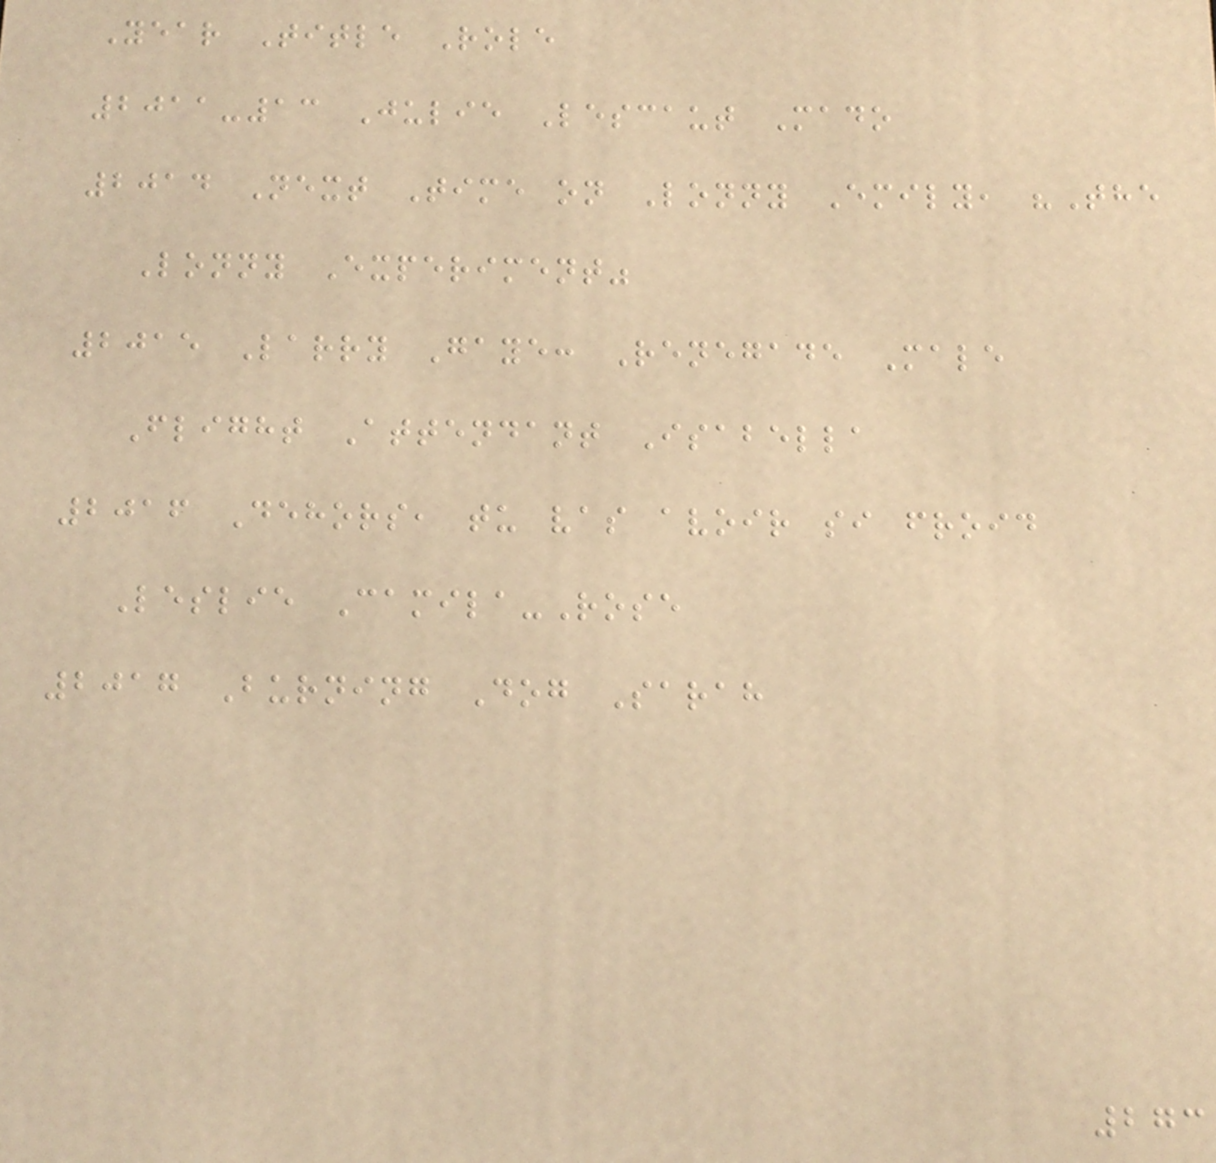Year Title Role
2011-13 Julie Lescaut Mado
2014 Next Time on Lonny Emily, "The
Lonny Experiment"
2015 Larry Gaye: Renegade Male
Flight Attendant Isabella
2016 Dehors, tu vas avoir si froid
Leslie Camila-Rose
2017 Burning Dog Sarah
273
